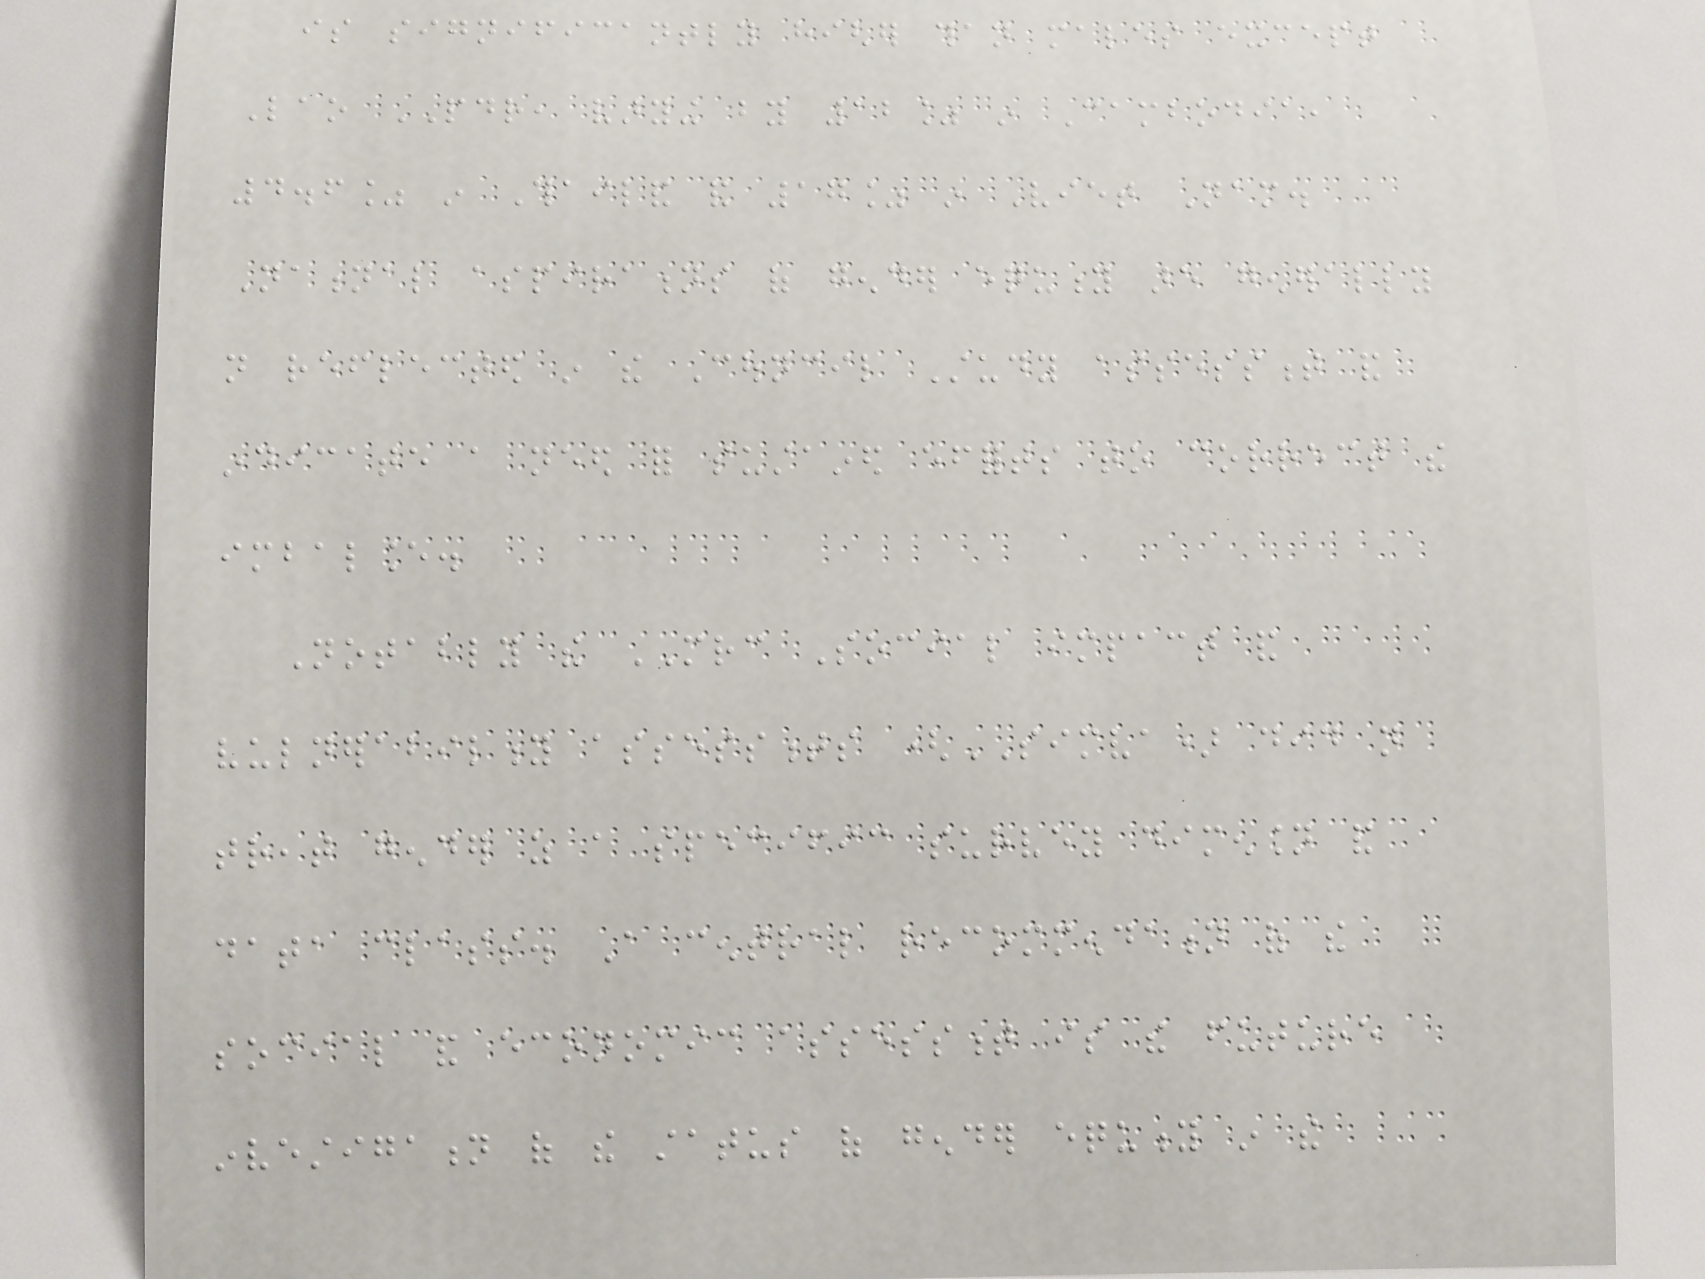is significantly higher than males except
Lao PDR, varying by 12% in Cambodia,
4.6% in Thailand and 17% in Viet Nam.
National aspirations of gender equity are generally
not reflected in the Council Study assessment and
indicate a need for sustained efforts to correct the
imbalance.
Notably the MRC Social impact and
vulnerability assessments (SIMVA) did not
treat gender as a specific survey dimension and
data class. A central recommendation of the
social and economic assessment is the future
investigation of the status of gender equity in the
